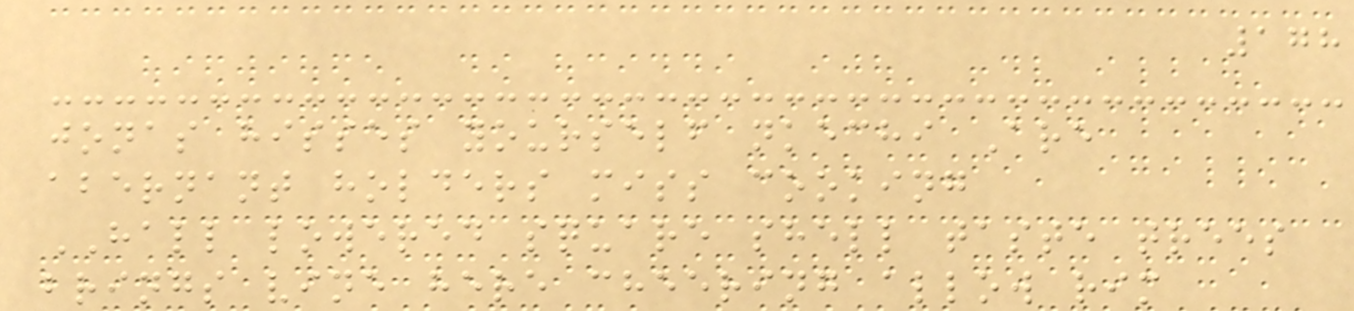178
jonas hisses yourself nkechi Are
abernant holders miss cooking
HALL lowered square shell taste trees
brings vine here cheering allow rim
